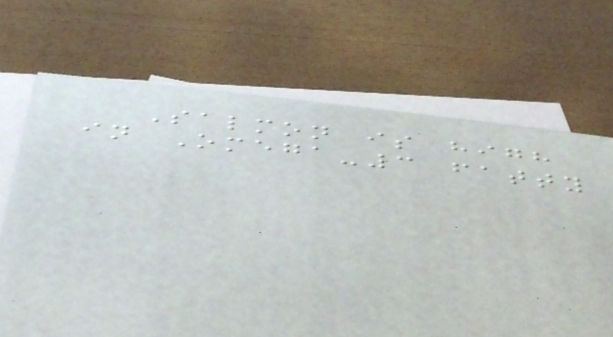Salmon is high
in Omega-3 fatty
